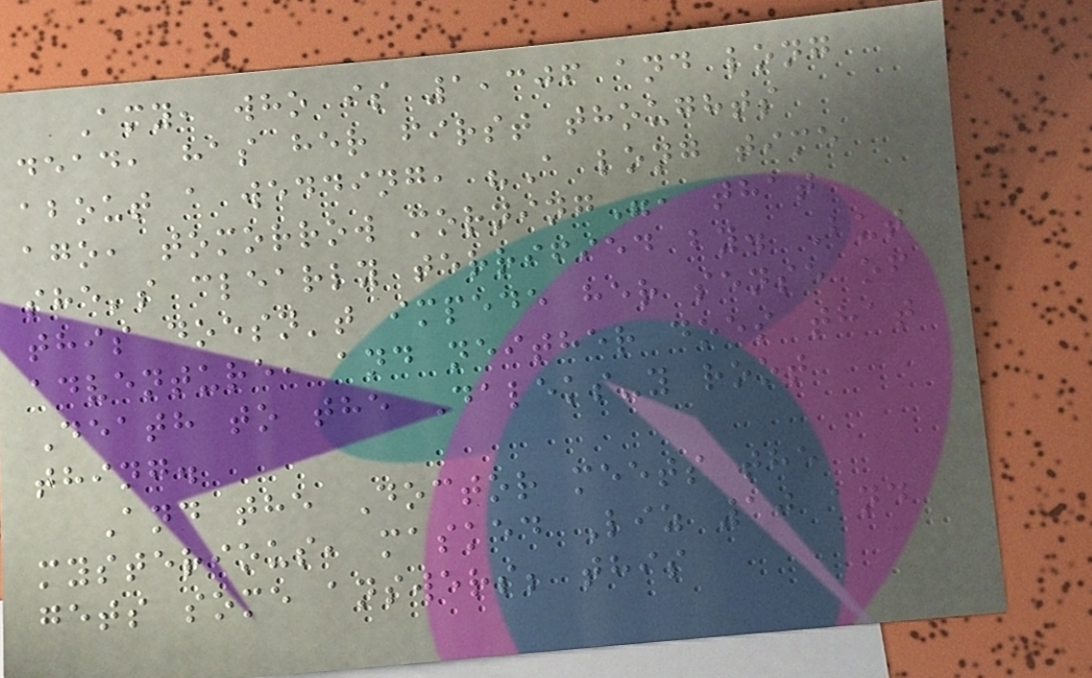Amy, who is 1,306 and long
dead, has her first thoughts
about a wedding, "A long time
ago, tomorrow morning", that
she's clearly terrified by. But
this doesn't impede her sense of
adventure, and neither does that
Death to the Daleks-y root
thing.
And the Doctor meets the
mysterious, masked Liz 10 and
gets some answers; this
